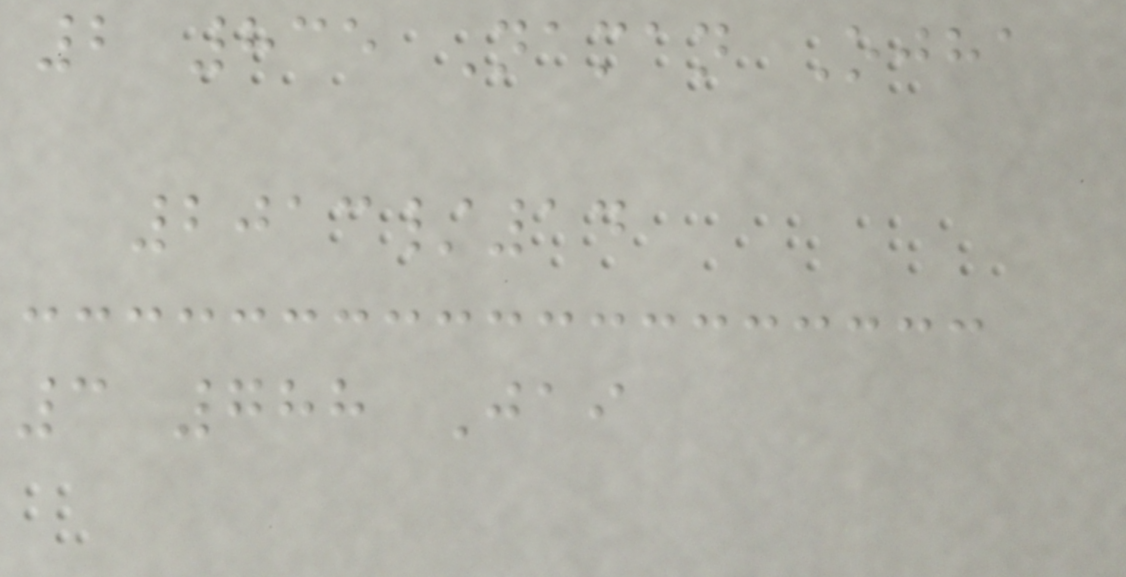2 835 Naman Ojha
2013/14
3 788 Jai
